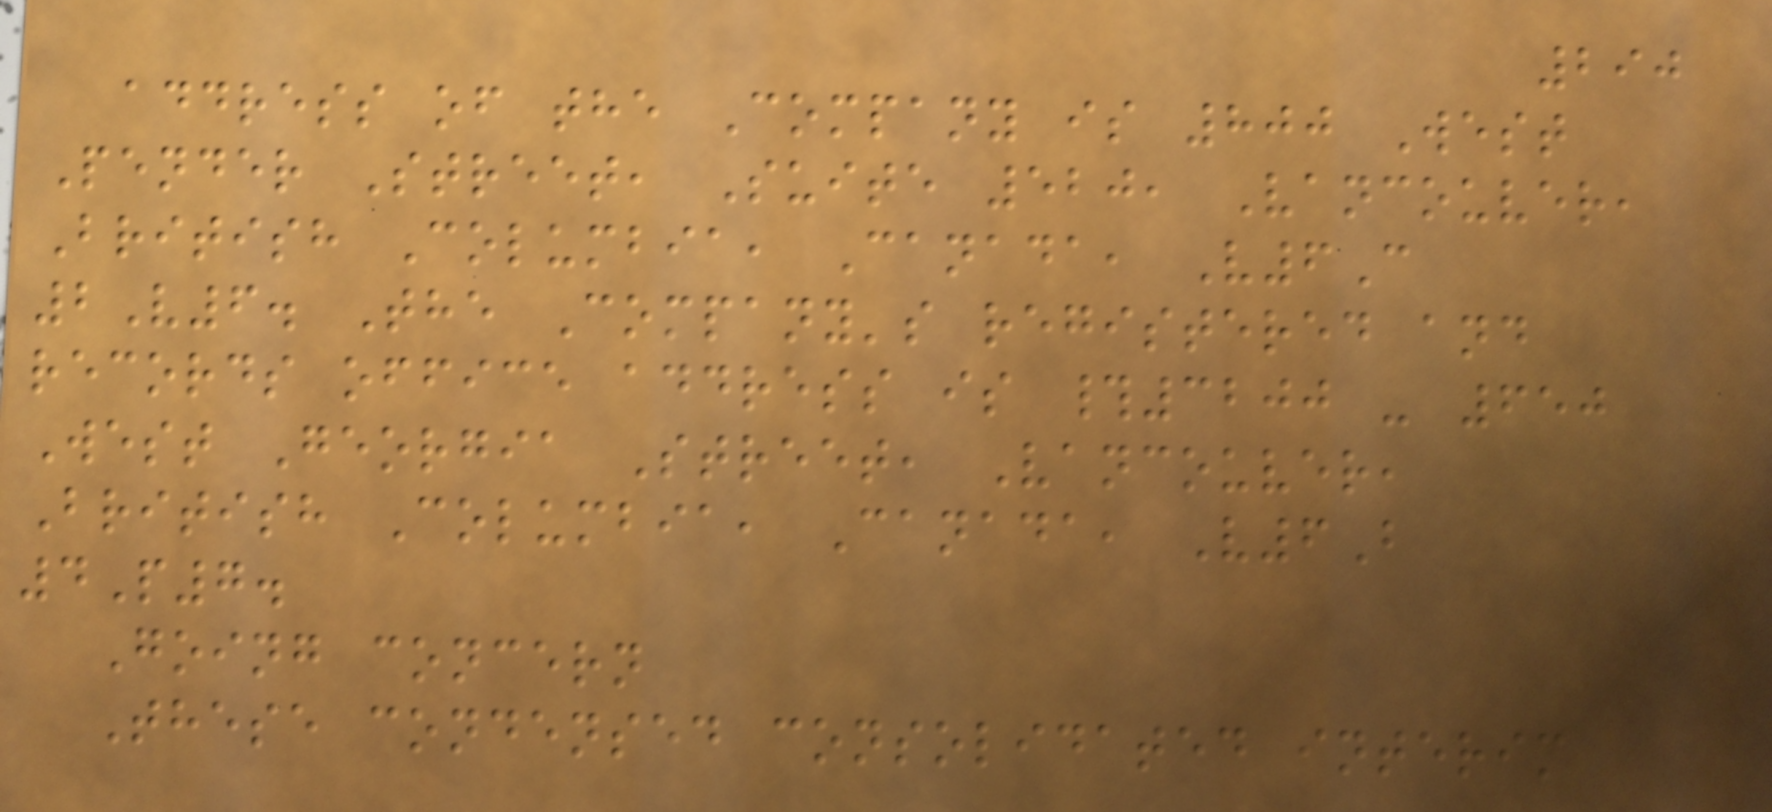290
address of the Company is 800 West
Pender Street, Suite 520, Vancouver,
British Columbia, Canada, V6C
2V6. The Company's registered and
records office address is #3200 - 650
West Georgia Street, Vancouver,
British Columbia, Canada, V6B
4P7.
Going concern
These condensed consolidated interim
